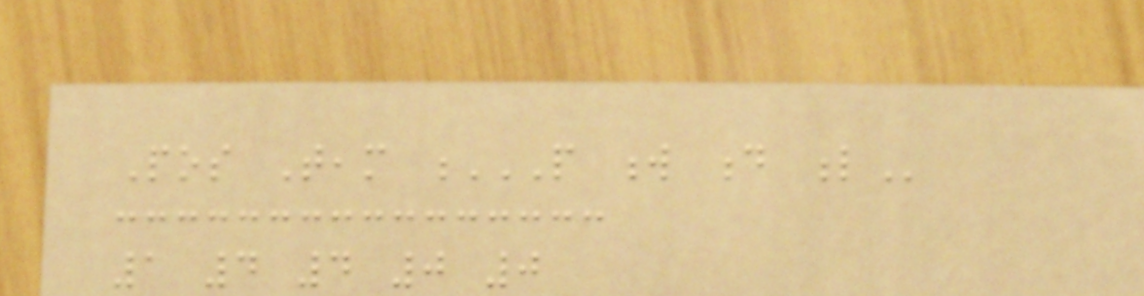Pos Team P W D L
1 4 4 0 0
